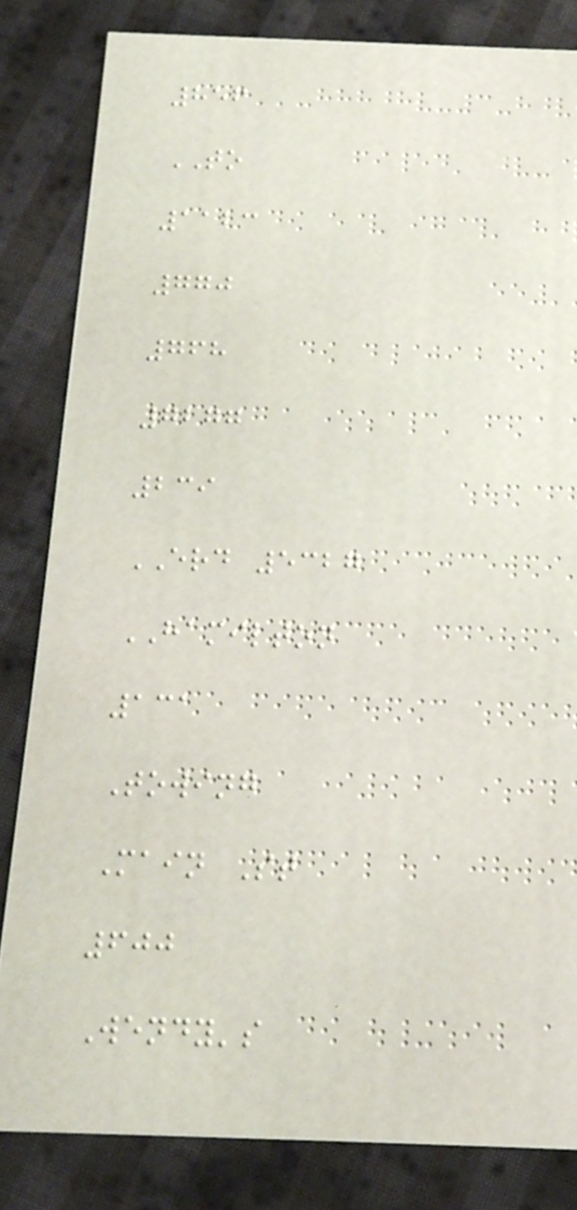856
TO
1123
770
768
7277
239
ERD 5327
HAMILTON
131
Towing
Main St
600
Wendy's
